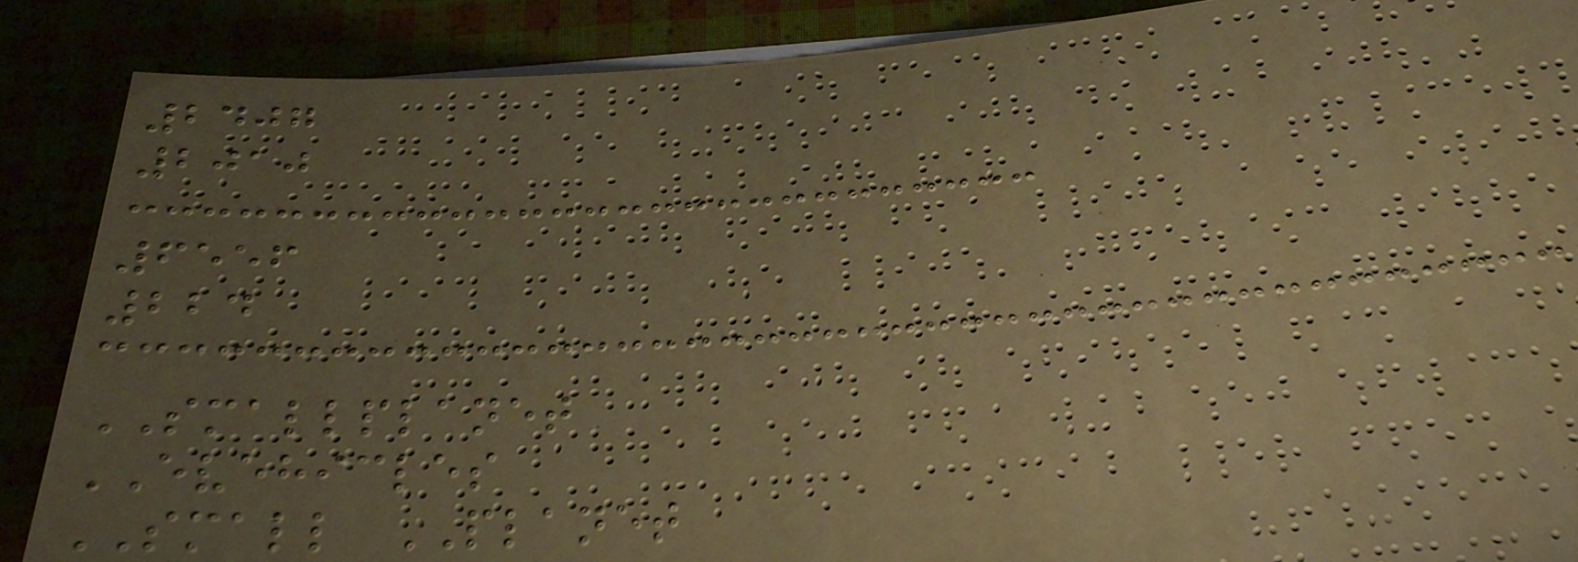2407
2010
6556
224
SMALLPLANET
EVEHICLES
SMALL PLANET
